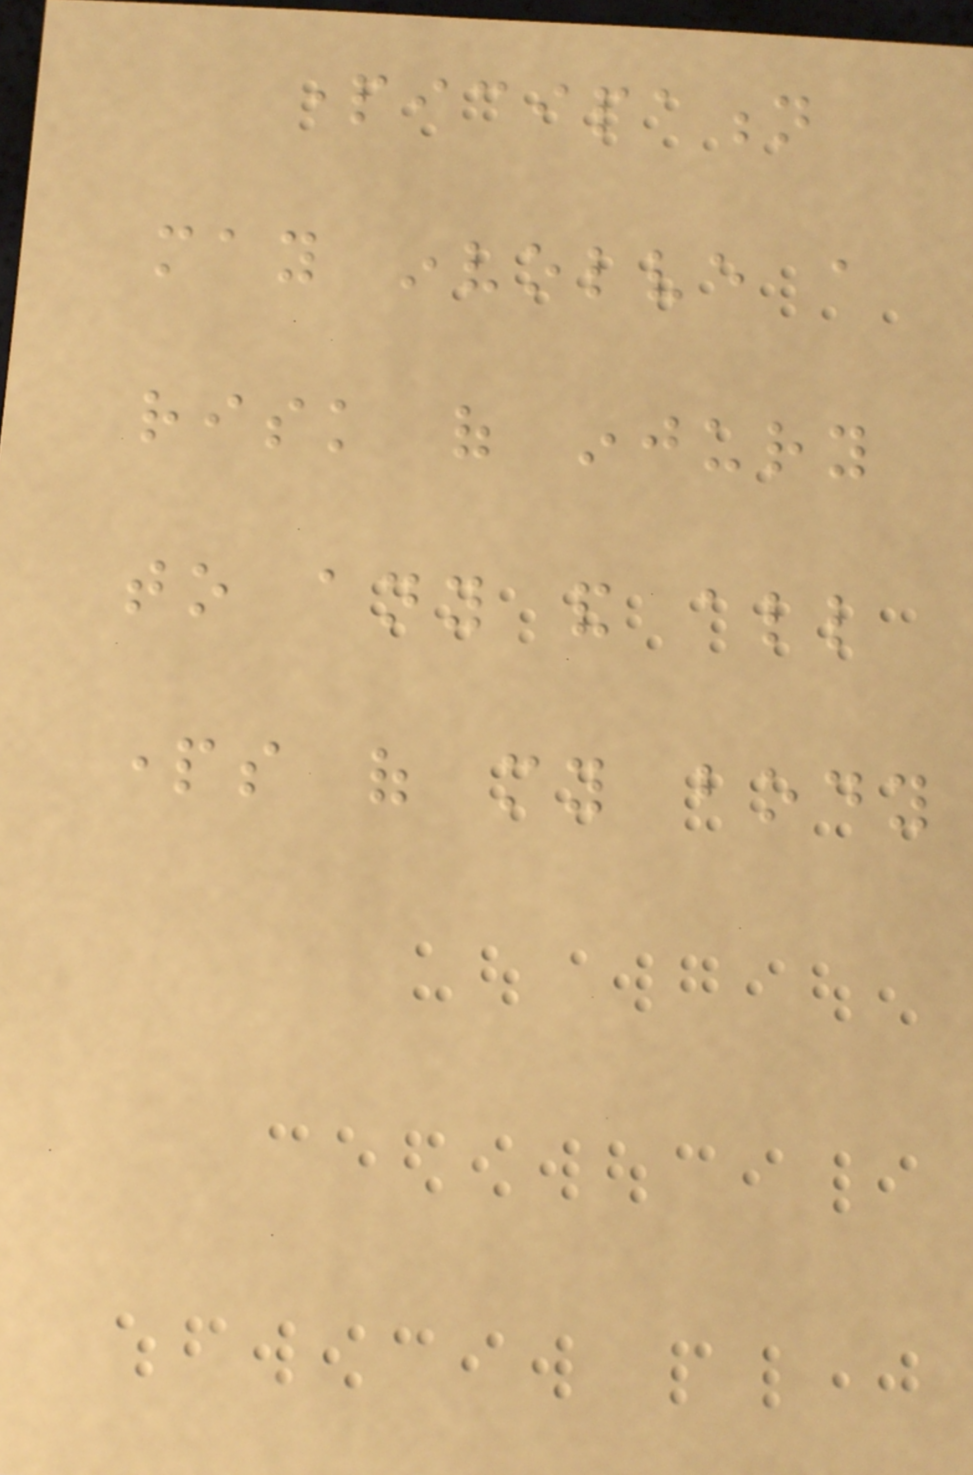participation
may involve a
risk of injury
to any and all
parts of my body
